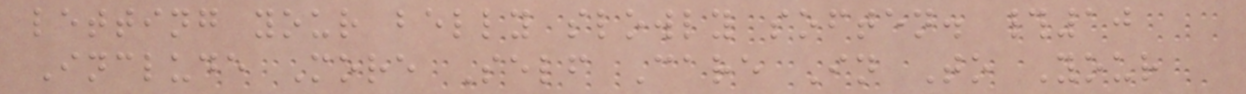letting your belly slowly soften. #10
Include More Self Care In To Your
